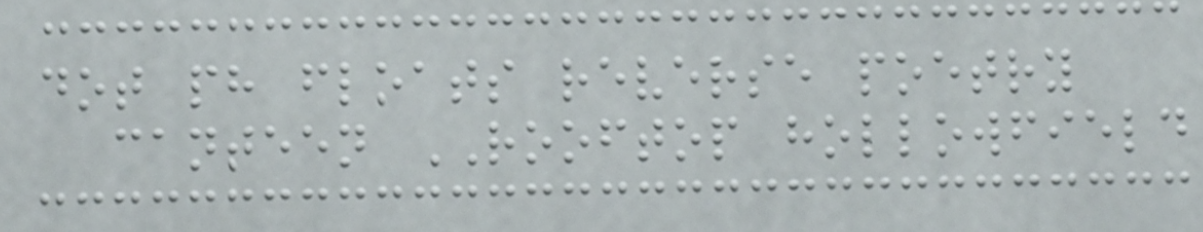dot ph floats reverse poetry
canteen ROOFTOP hollowfield
